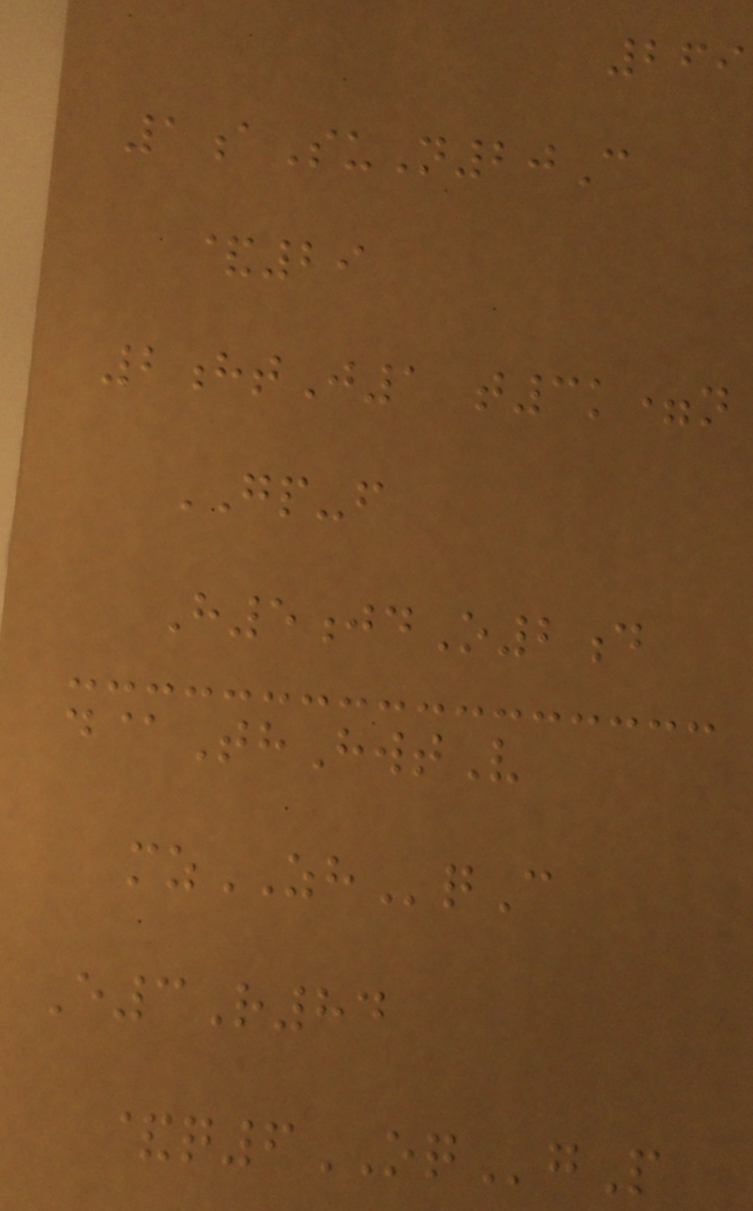269
1aSuN20C
&29
2htJ1 t3k=n
GP-f
H5jdO2d
d@ThHwtV
mzZHqC
E3R84
&q6OQgP
